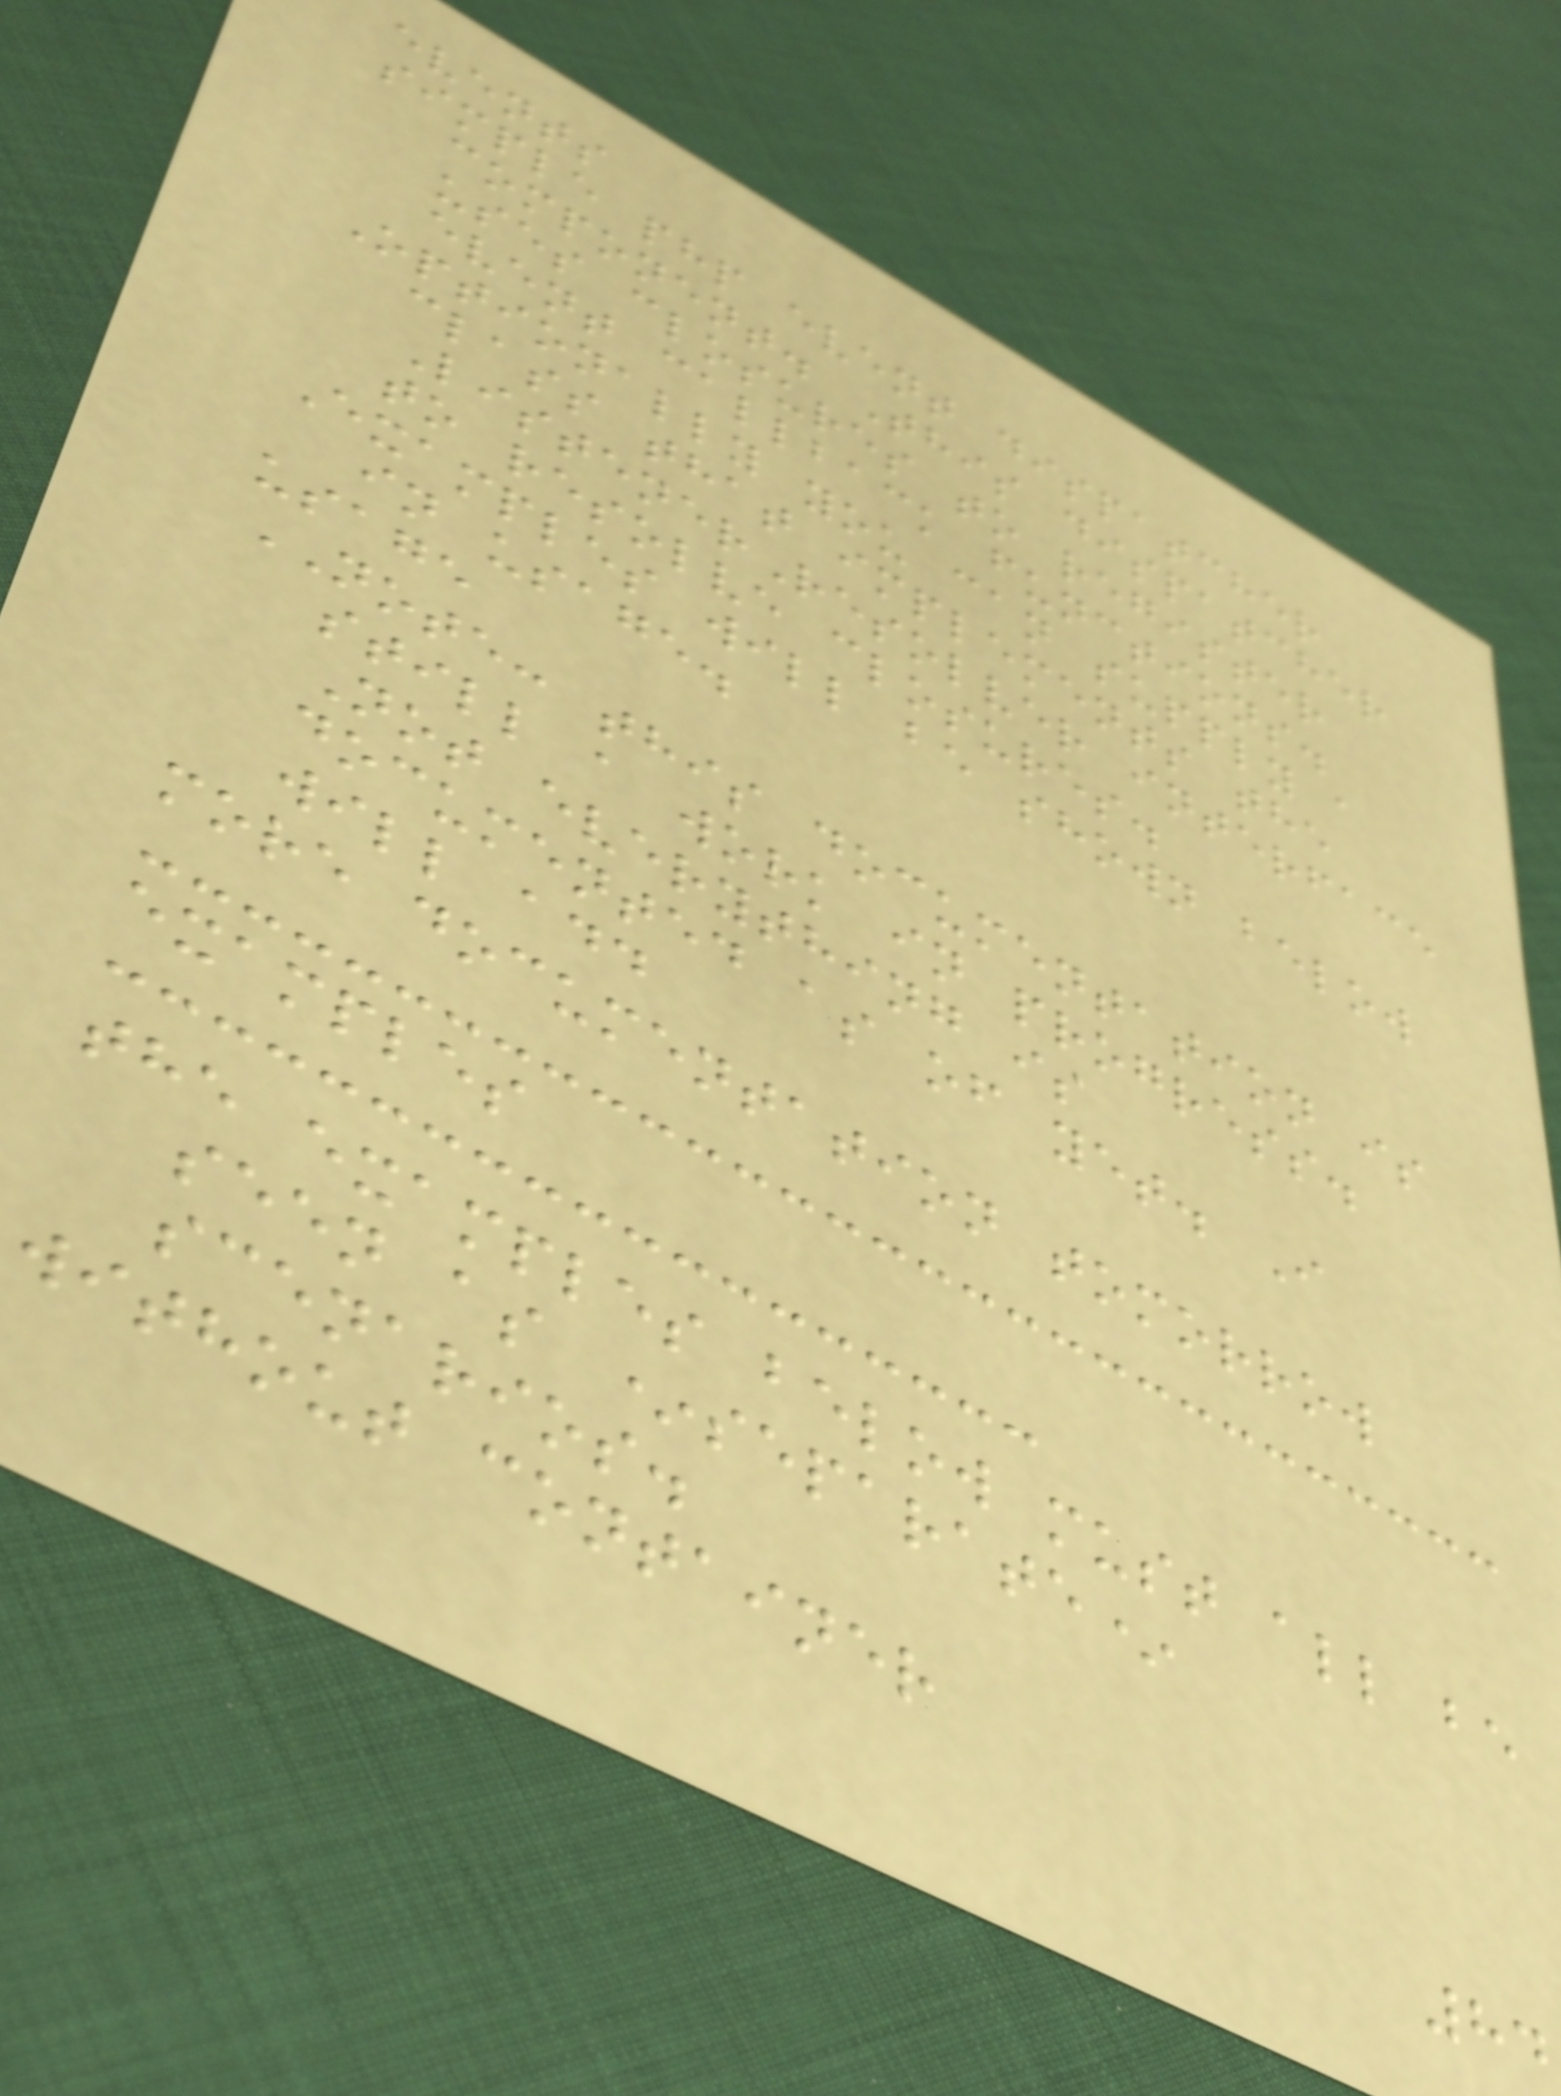events
simple php event dispatcher
component. This dispatcher
uses closures to register
event callback functions.
Optionally you can supply a
class that implements the
ListenerResolver interface
to resolve closures.
Examples will be shown below
in usage.
usage
NOTE: this documentation is
still a work in progress.
Not everything is
documented as of yet. I
will add
more documentation tomorrow
examples
the examples below must all be
seen as *separate*
scenarios.
without container
84
